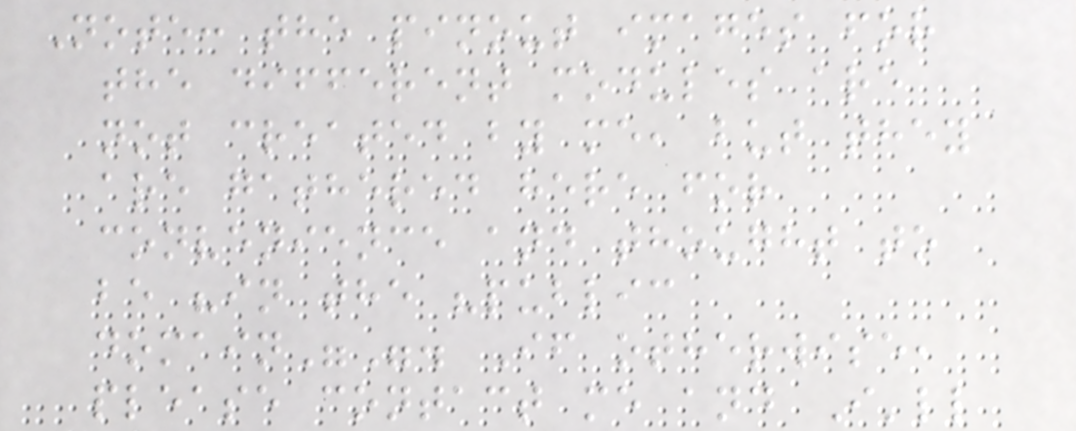Note: the pinout images for
the different modules are
not created by me, but they
are gathered here for
convenience and thought to
be "in the "public
domain"". If otherwise,
please contact me and I'll
